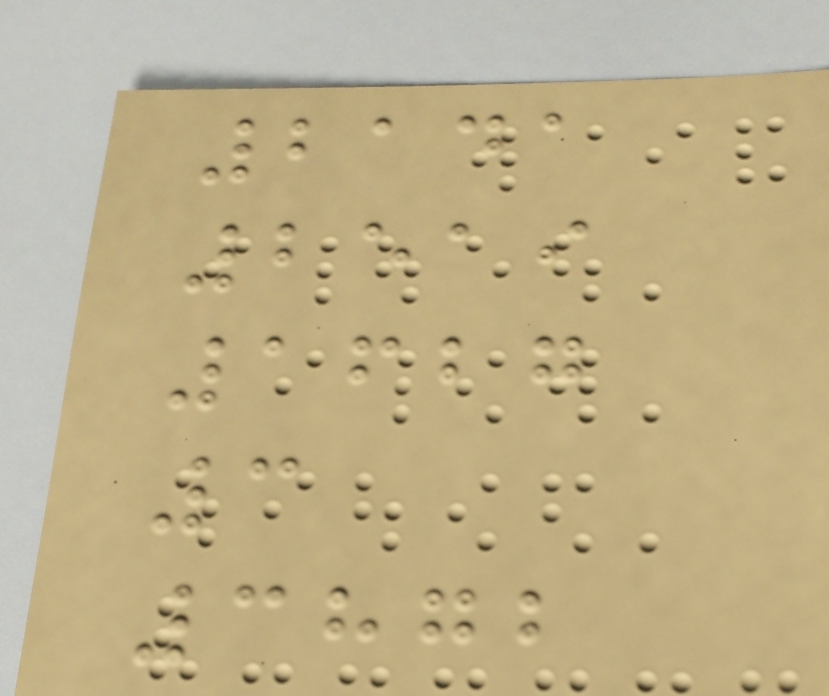2141
2519
1627
3
3872
